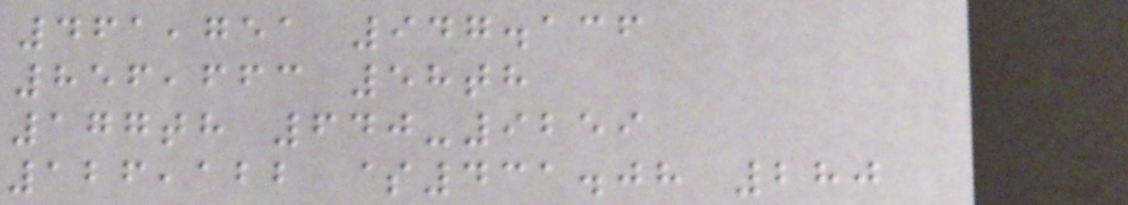461,751 947.136
856,663 58th
177th 640-9259
126,122 $431.08 280
